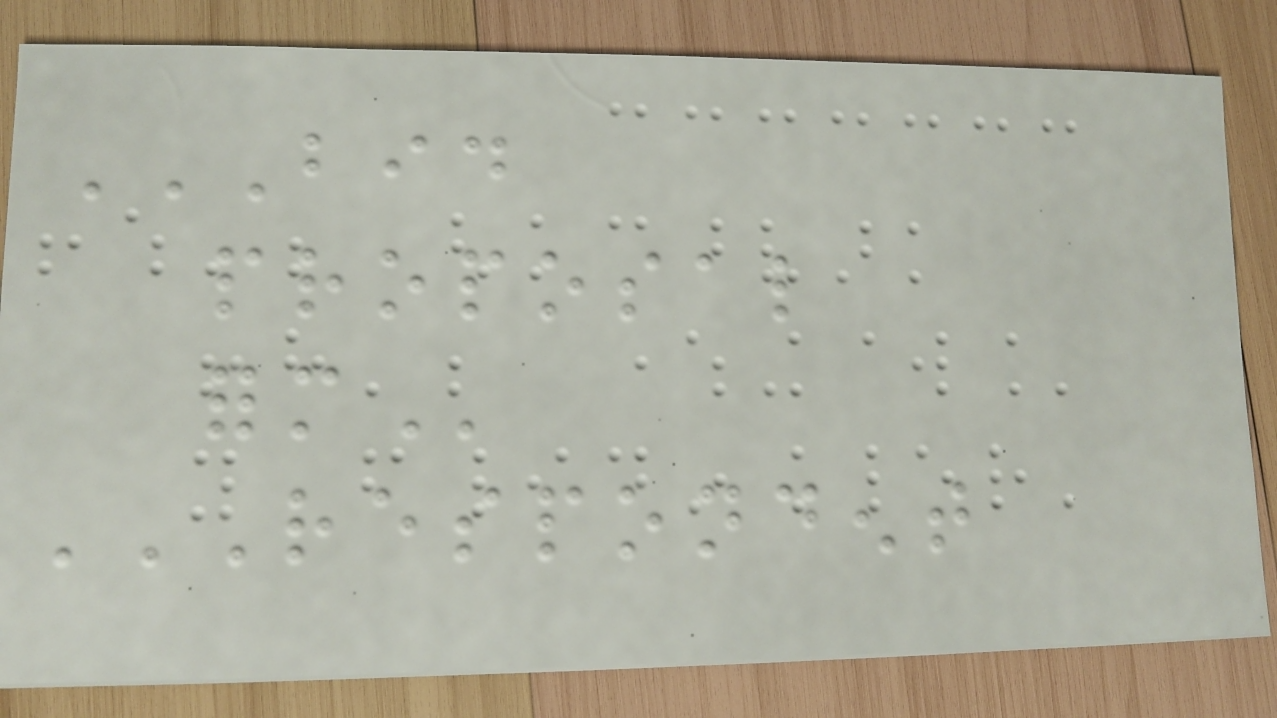BID
PROPOSAL
FORM
RESPONDENT
